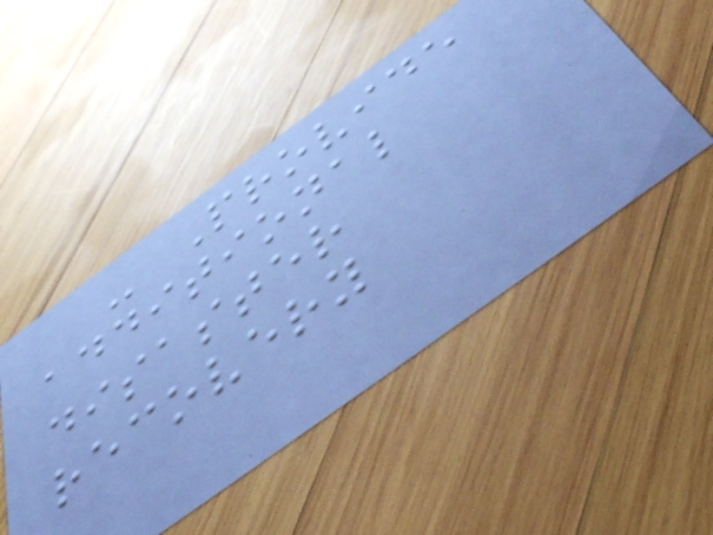- Provide
additional
disaster
recovery
